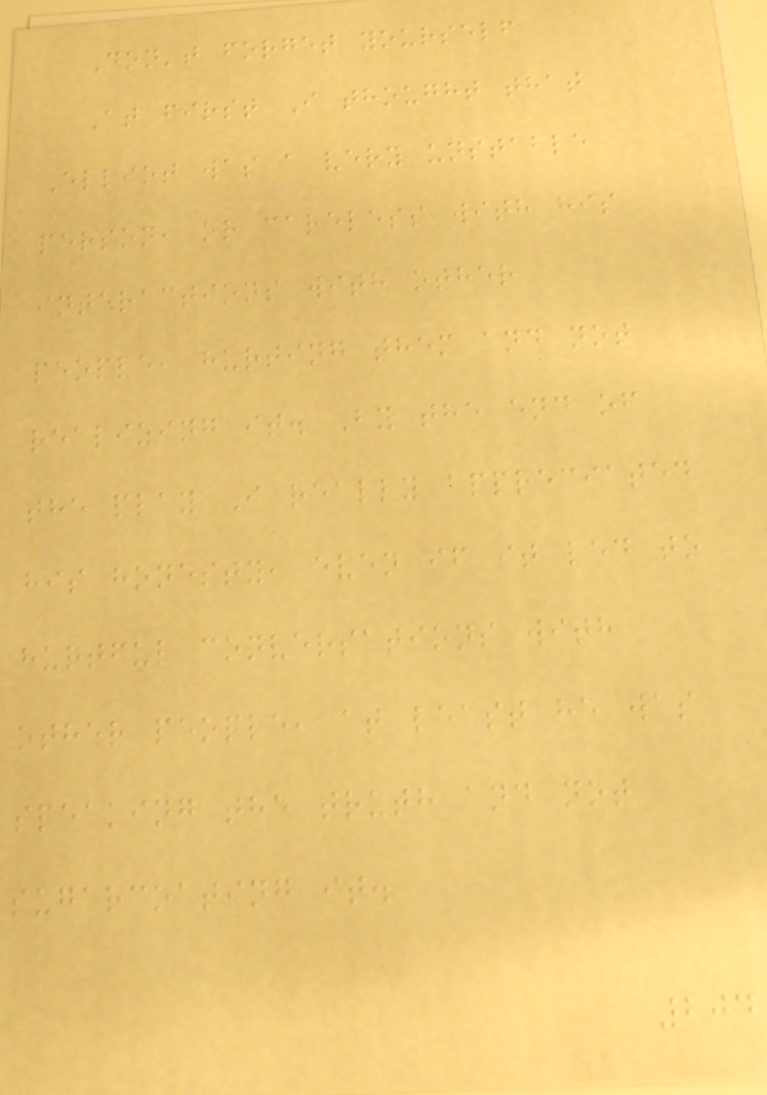Don't forget yourself
At first I thought that
Elliot was a very unstable
person, or careless with his
interactions with other
people, hurting them and not
realizing it. By the end of
the play I really appreciated
his honesty, even if it led to
hurtful conversations with
other people, at least he was
speaking the truth and not
sugarcoating it.
204
